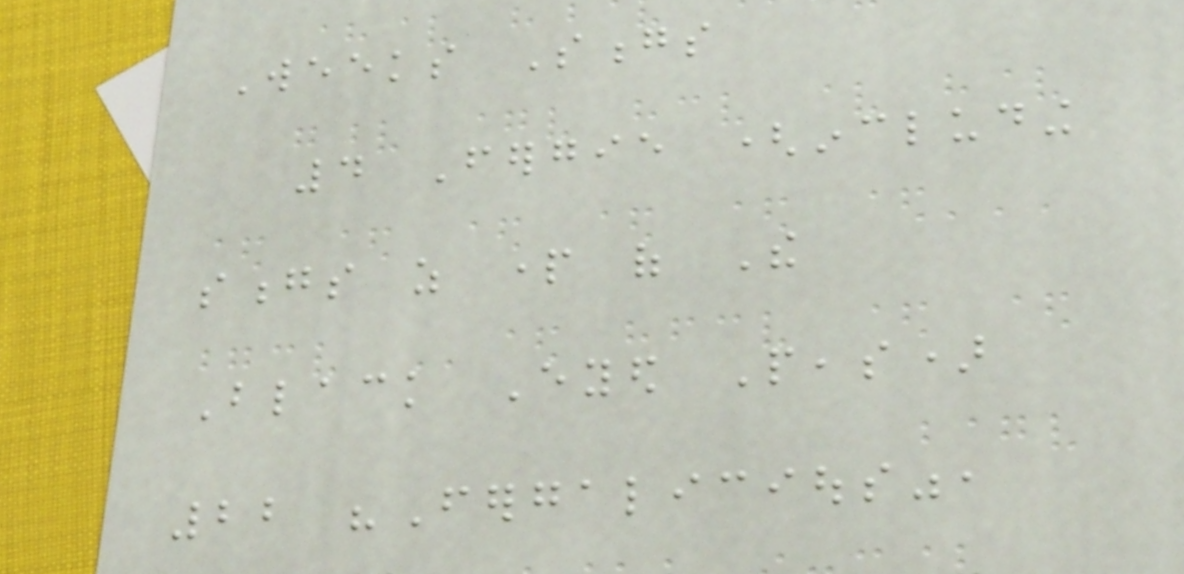Weeks Songs
4 Fergie (including
songs as part of The
Black Eyed Peas)
22 "Fergalicious",
